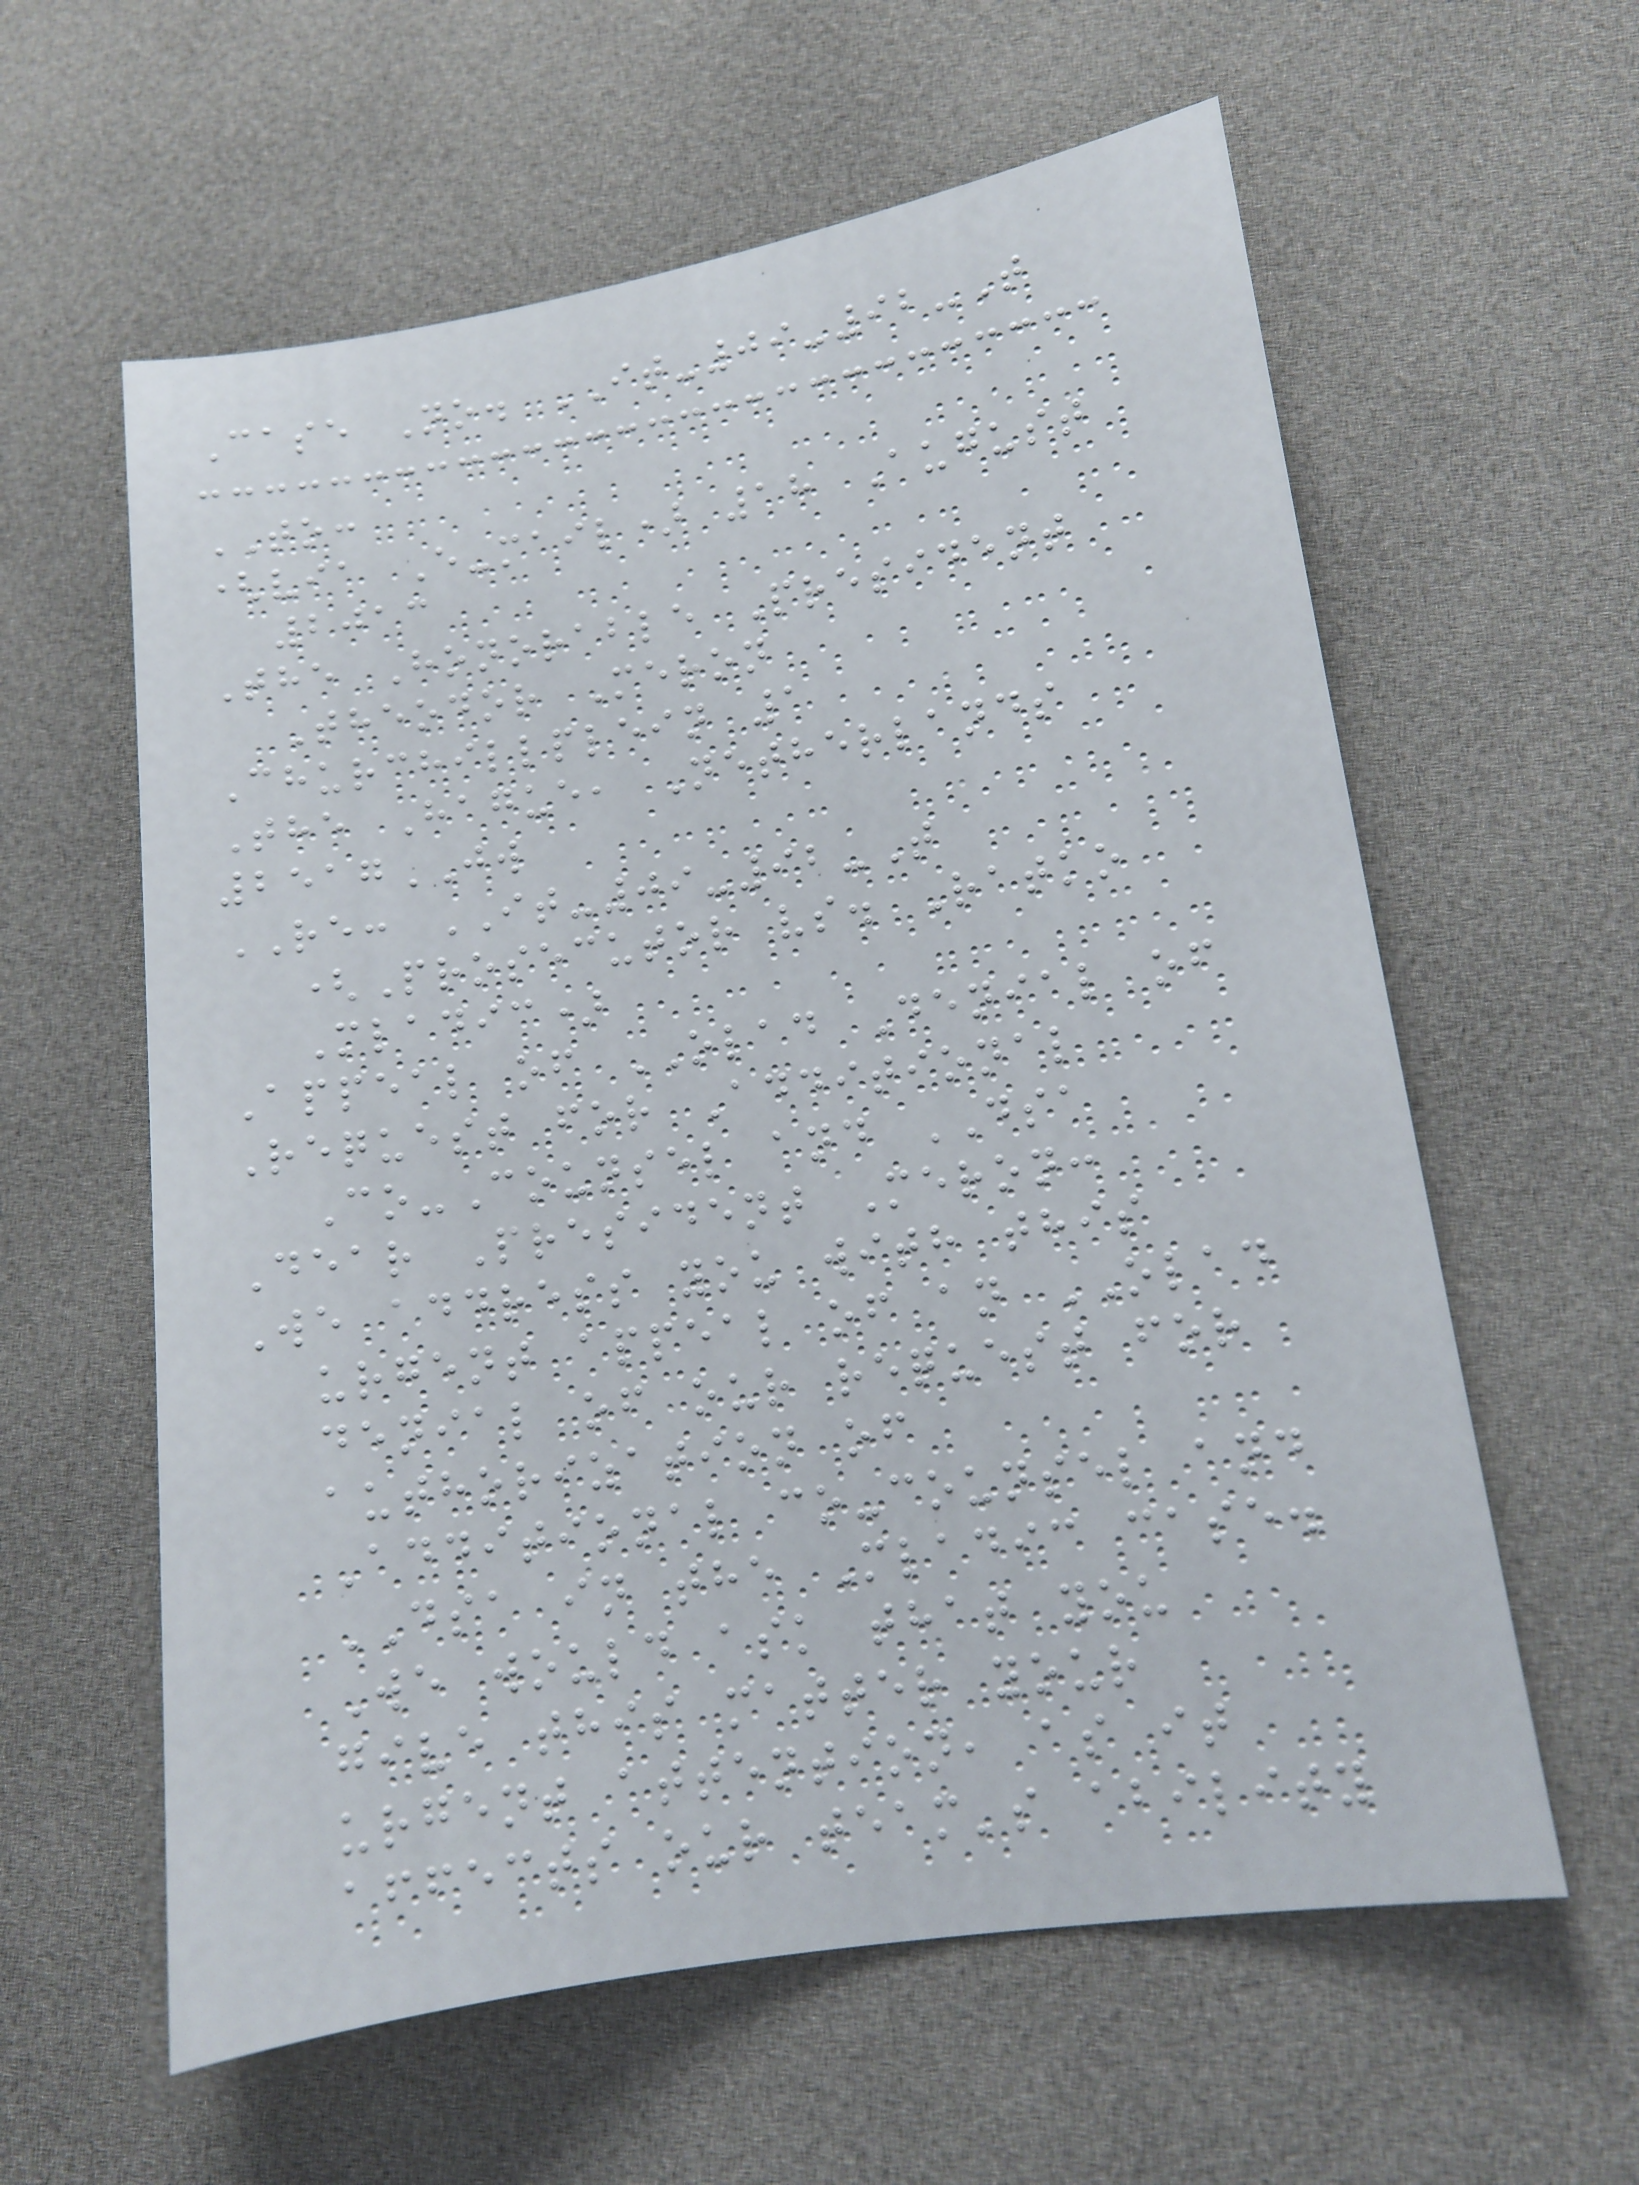Case No. IT-09-92-T
TO:
(via E-mail) 18 August
2013
The Honorable President
Theodor Meron
Churchillplein 1
The Hague, Netherlands
2517JW
RE: IT-09-92-T
(Prosecutor vs. Ratko
Mladic)
Appeal of OLAD Denial of
Request for Additional
Co-Counsel and DSA
Dear President Meron:
We address you with this
urgent appeal of an OLAD
denial of our request for
authorization of
Additional co-counsel and
DSA in the Mladic case.
We would ask that you
give this matter your
urgent attention, as it
affects our team's ability
